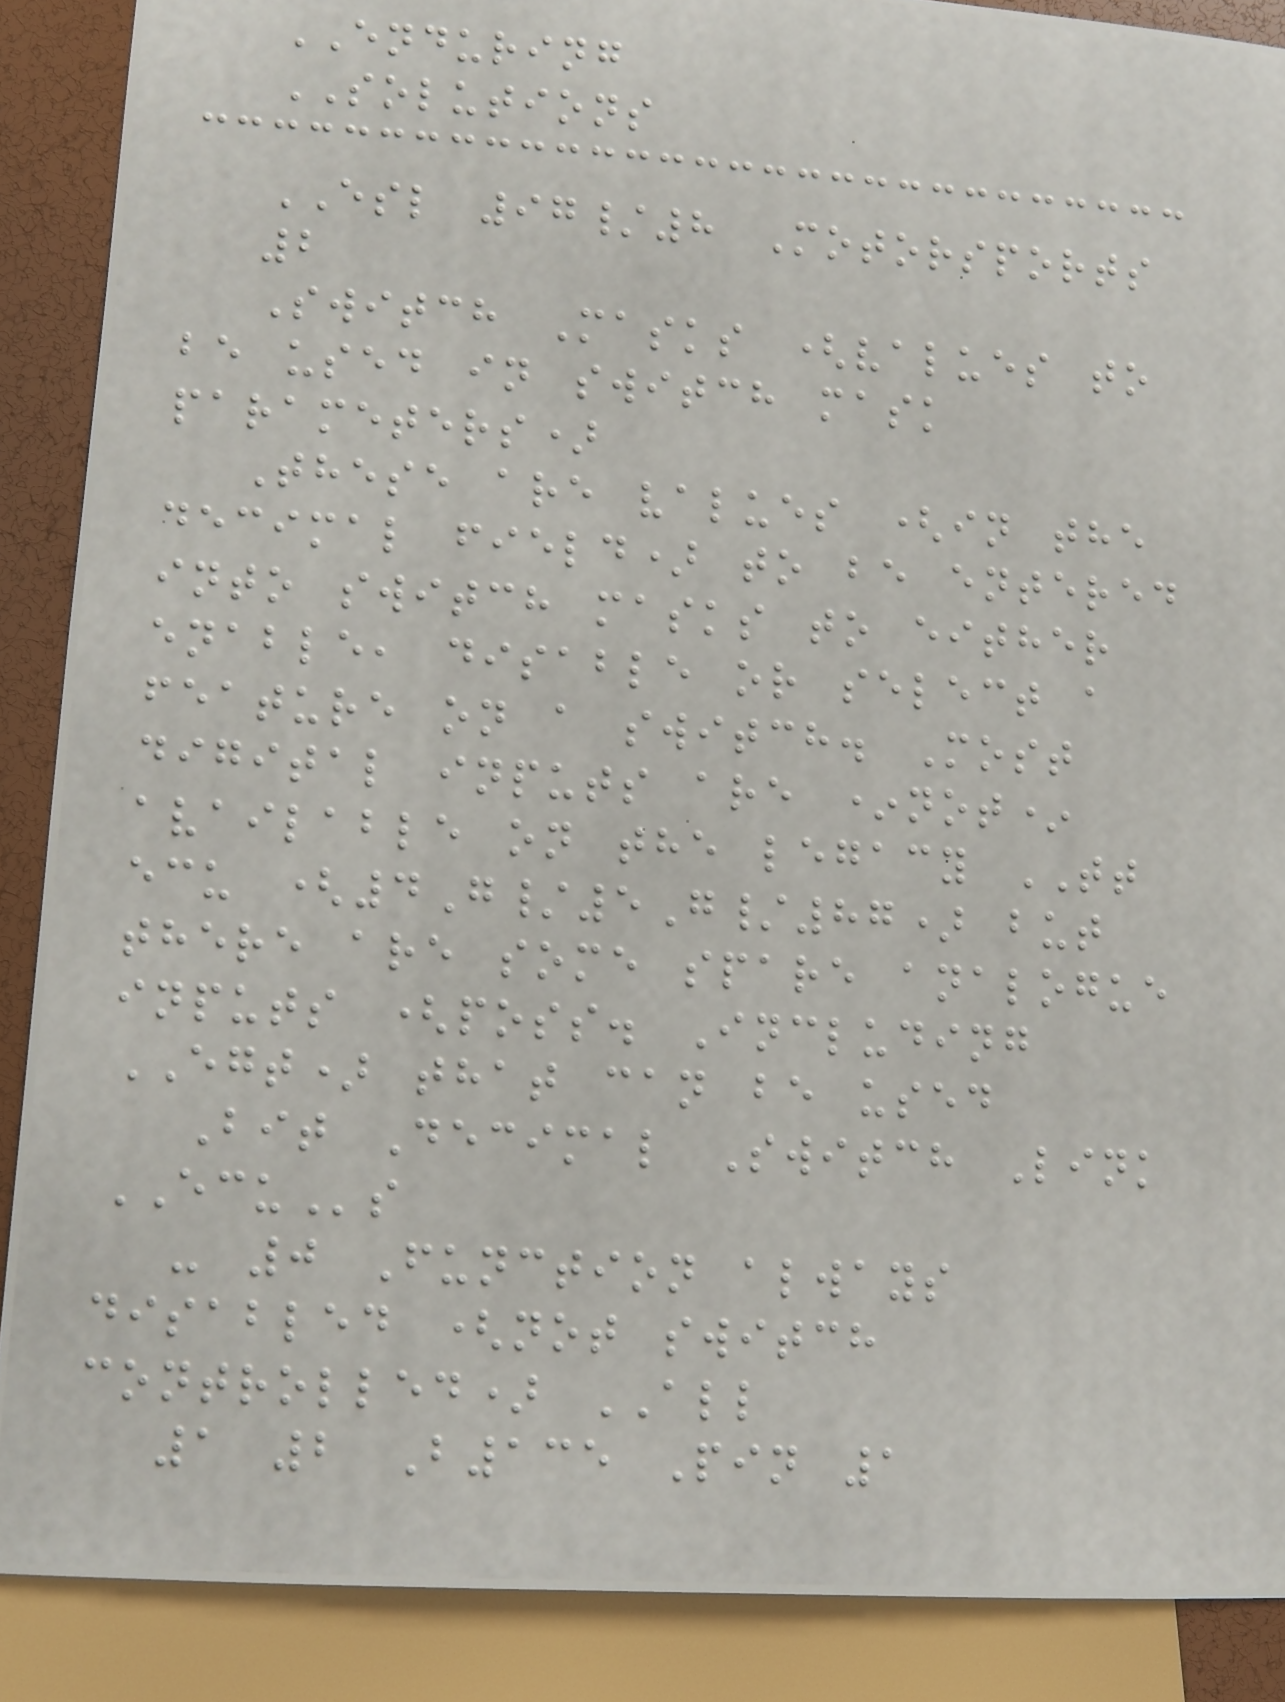ENDURING
SOLUTIONS
ESL 97/8 Motorsports
2
Switch Masks (values to
be used in switch mask
parameters)
These are values (in the
decimal field) to be entered
into switch masks to either
enable, disable or select a
feature on a switch. Most
digital inputs are *not*
available on the legacy TT
ecu (4G/5G/87) but
there are some spare analogue
inputs (poss. Including
EGT) that can be used
Bit Decimal Switch Link
ECUs
- 0 Function always
disabled (not switch
controlled) ALL
1 2 B135 Pin 1
